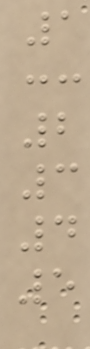1
2
3
4
5
